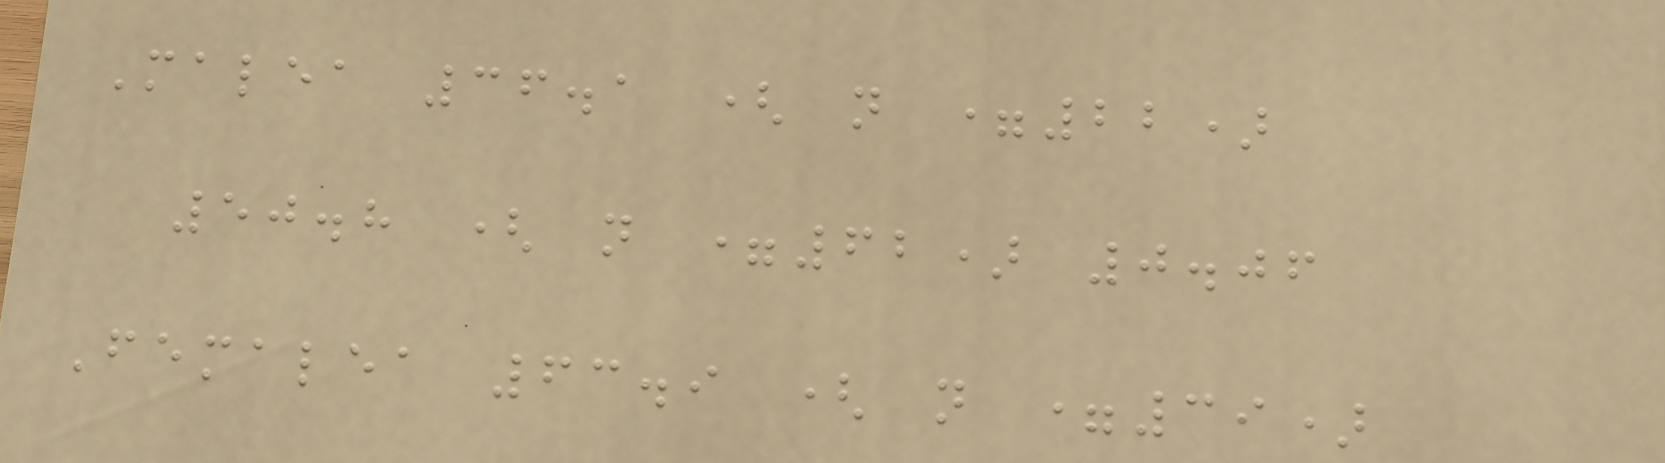Malea 36.1 ( n =22)
50.8 ( n =62) 0.06
Femalea 63.9 ( n =39)
